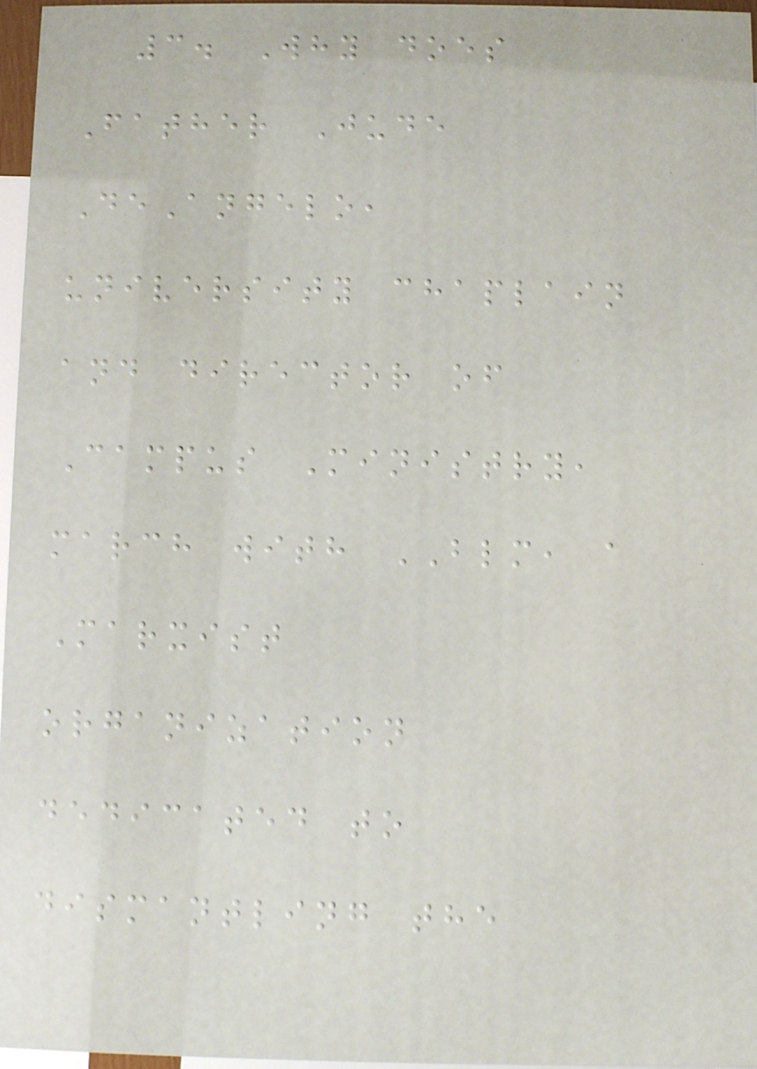3. Why does
Father Jude
DeAngelo,
university chaplain
and director of
Campus Ministry,
march with BLM, a
Marxist
organization
dedicated to
dismantling the
